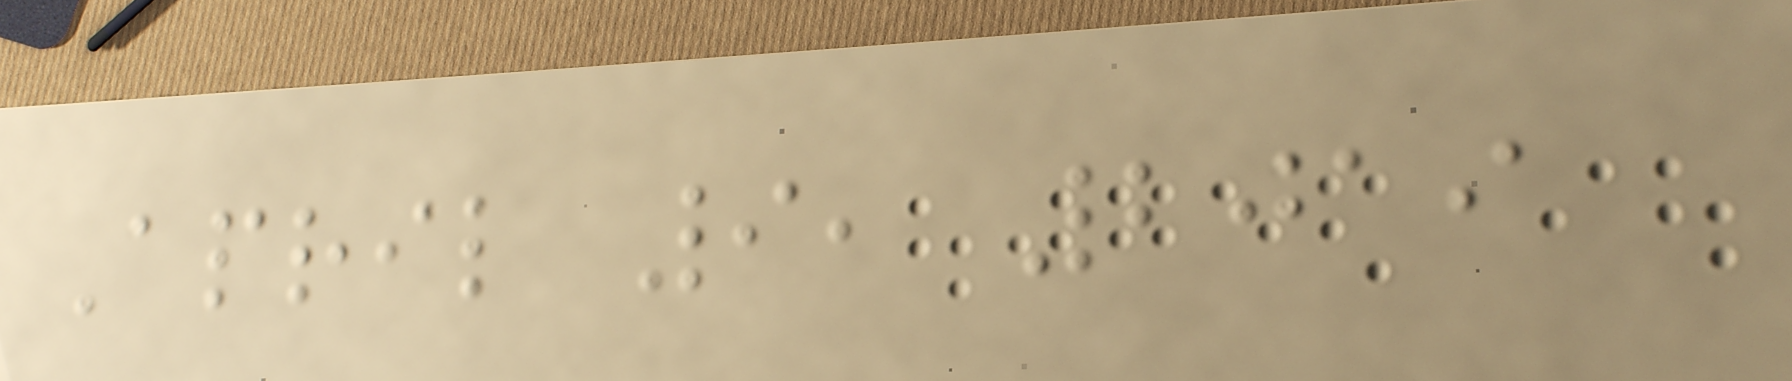April 9, 2019
